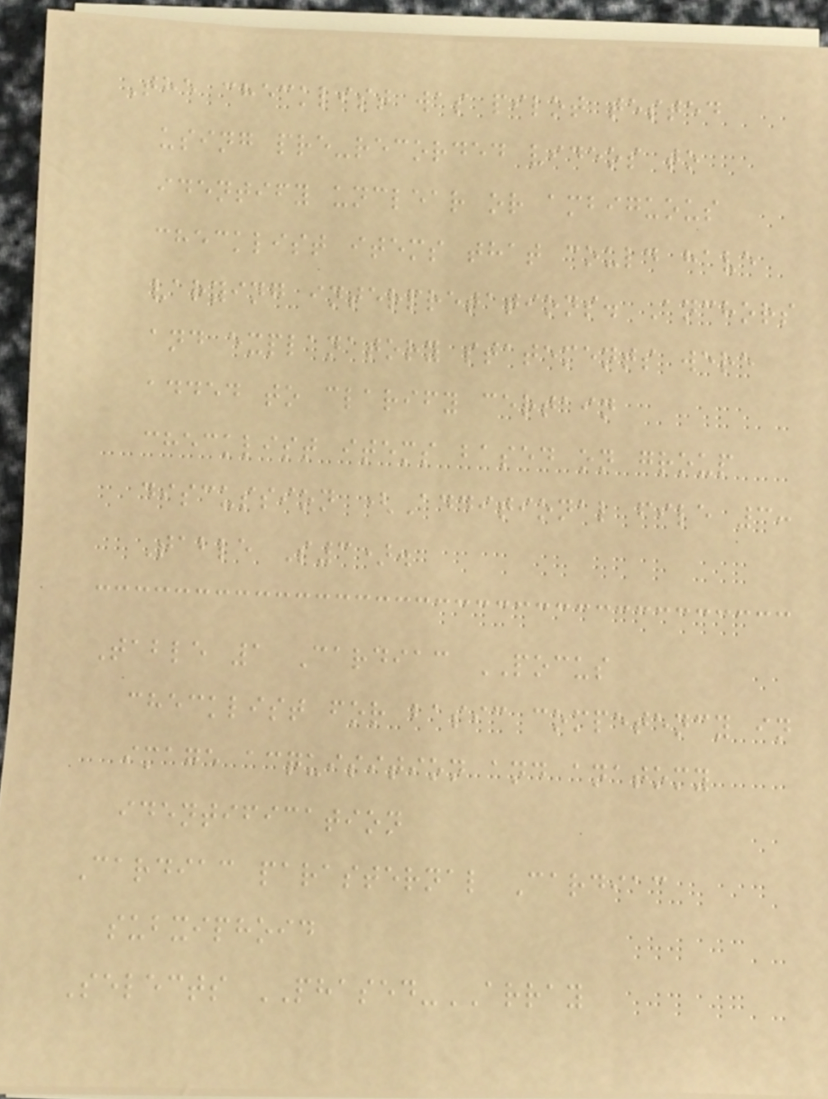The checklist was pilot tested
using pre-recorded videos to
identify unclear or ambiguous
checklist items that could have
varying interpretations. Anchors
and explanatory statements were
added to clarify certain
checklist items based on group
discussion (Additional file 3:
Table S3).
Table 1 Cardiac POCUS
checklist for basic competency in
image acquisition and anatomy
identification
Cardiac parasternal Cardiac
subxiphoid
Selects PHASED-ARRAY
